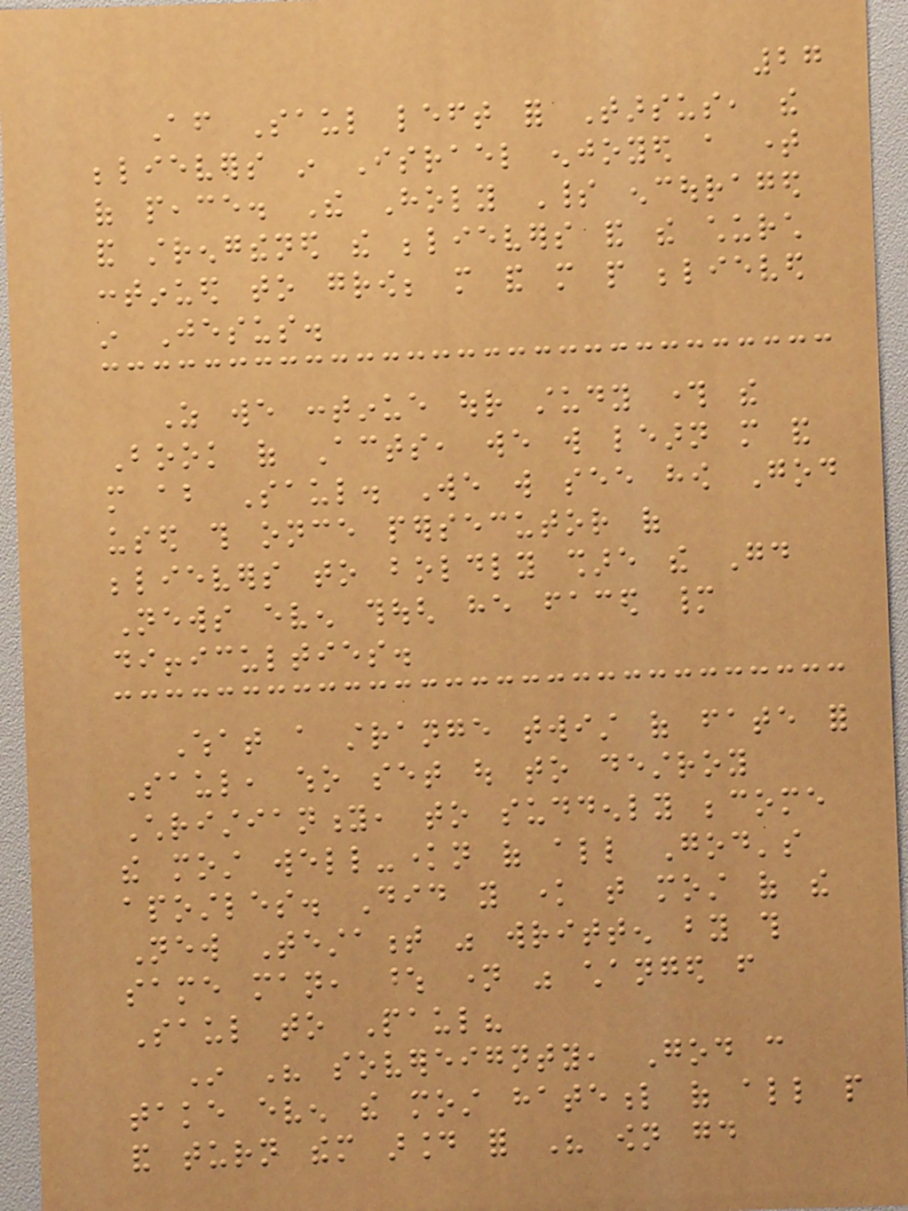27
After Saul left for Tarsus, the
believers in Israel enjoyed a time
of peace. The Holy Spirit encouraged
and strengthened the believers and the church
continued to grow; more and more people believed
in Jesus.
As we continue our study through the
Book of Acts, we will learn more and
more about Saul. We will see how God
used this once persecutor of
believers to boldly share the Good
News even though he faced many
difficulties.
What a strange twist of fate for
Saul, who set out to destroy
Christianity, to suddenly become
the most well-known of all God's
apostles. Did you know that most of the
New Testament was written by this
same man, whose name was changed from
Saul to Paul?
In His sovereignty, God can
take even the most hateful of all people
and turn them around for His own good
